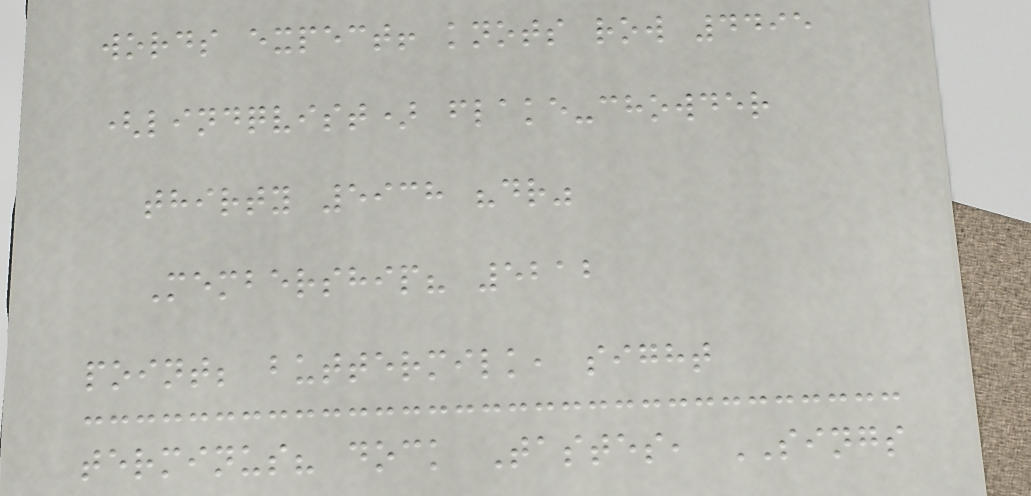words expect! knots row 4495
(lindqvist) flake-chowder
thirty 5938 "dr"
Membership? 5212
point; buttermilk, sight
terminus? dock Tastes, SINGS
